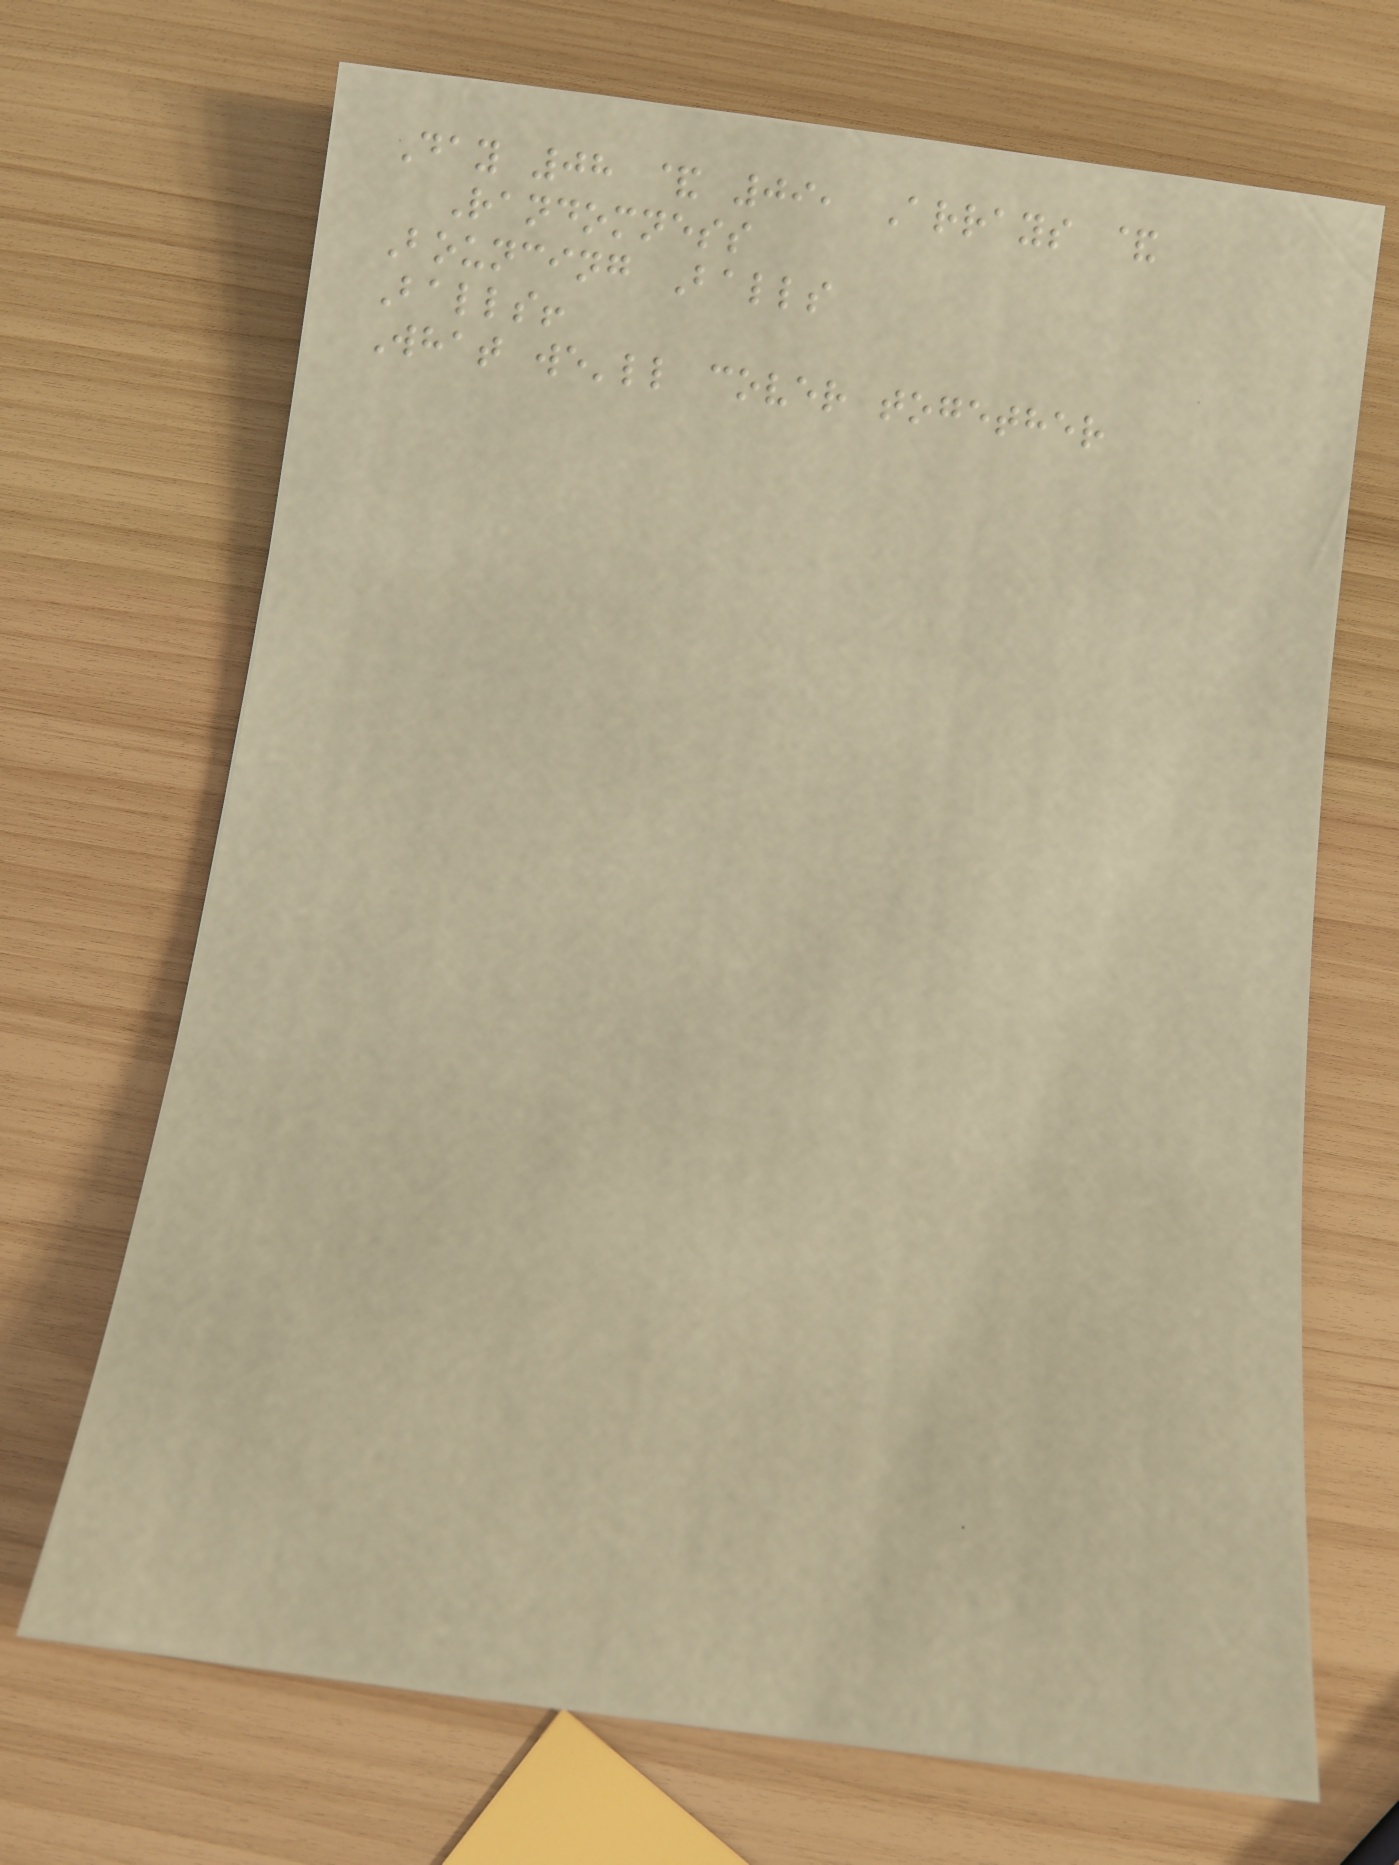Day 08 & 09, Arrays &
Randomness
Bouncing Balls
Balls!
What we'll cover together
